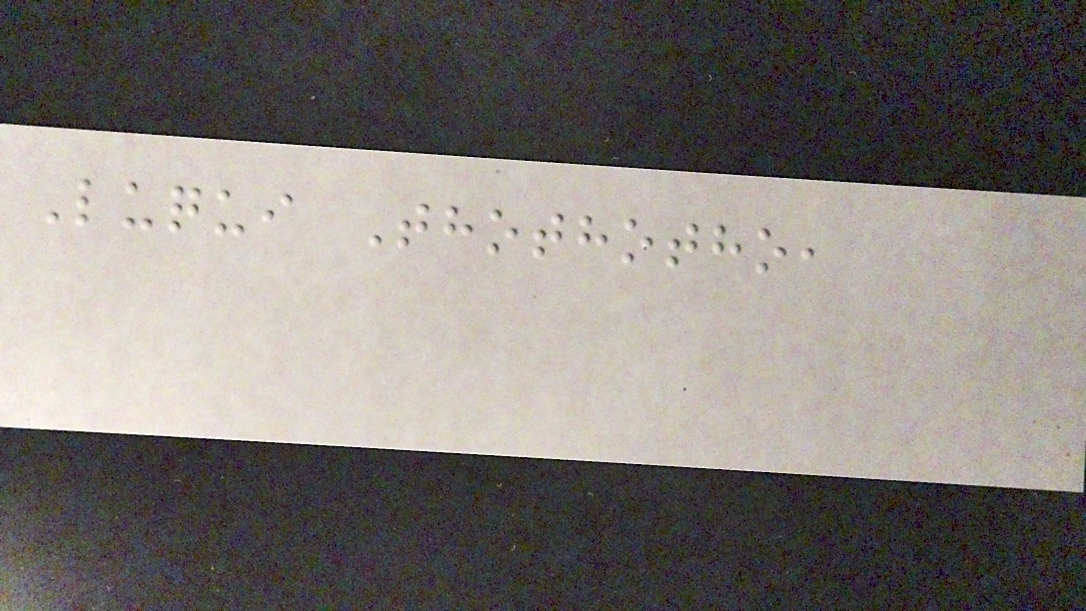Luqui Thothotho,
